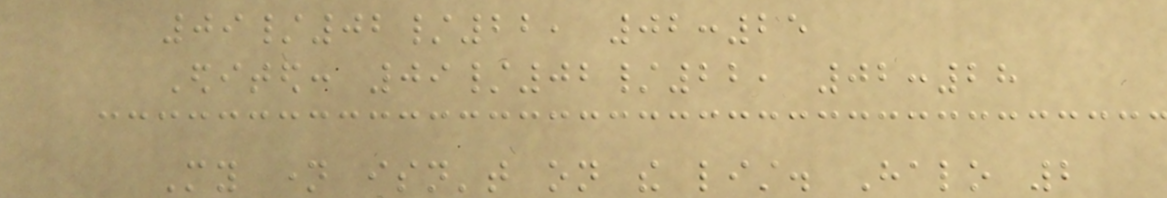09/02/22, 02:25
Edited: 09/02/22, 02:28
My name isn't on the list. Halo 2
